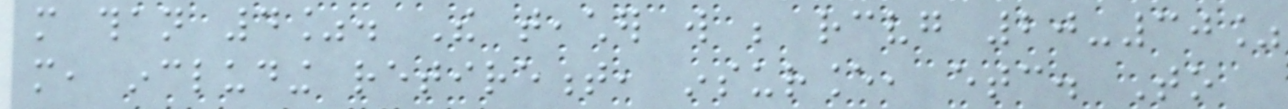more than 4%. The teacher will be receiving 20-30%
more, including retirement, insurance, etc. To
